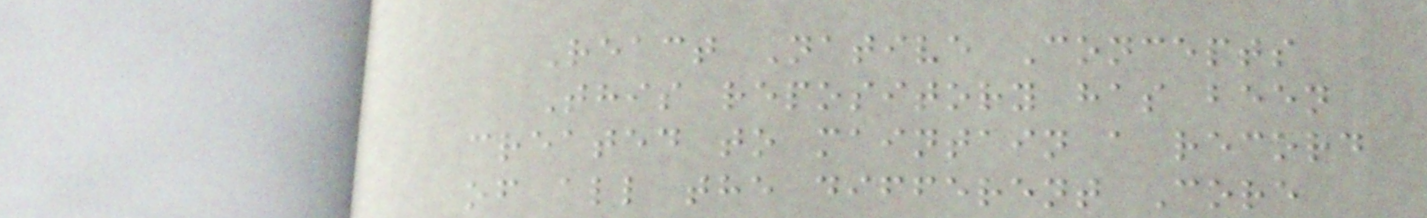React Native Concepts
This repository has been
created to maintain a record
of all the different Core
